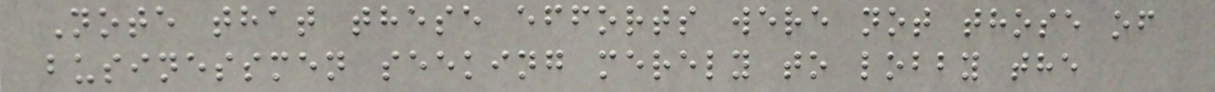Note that these efforts were not those of
businessmen seeking merely to lobby the
